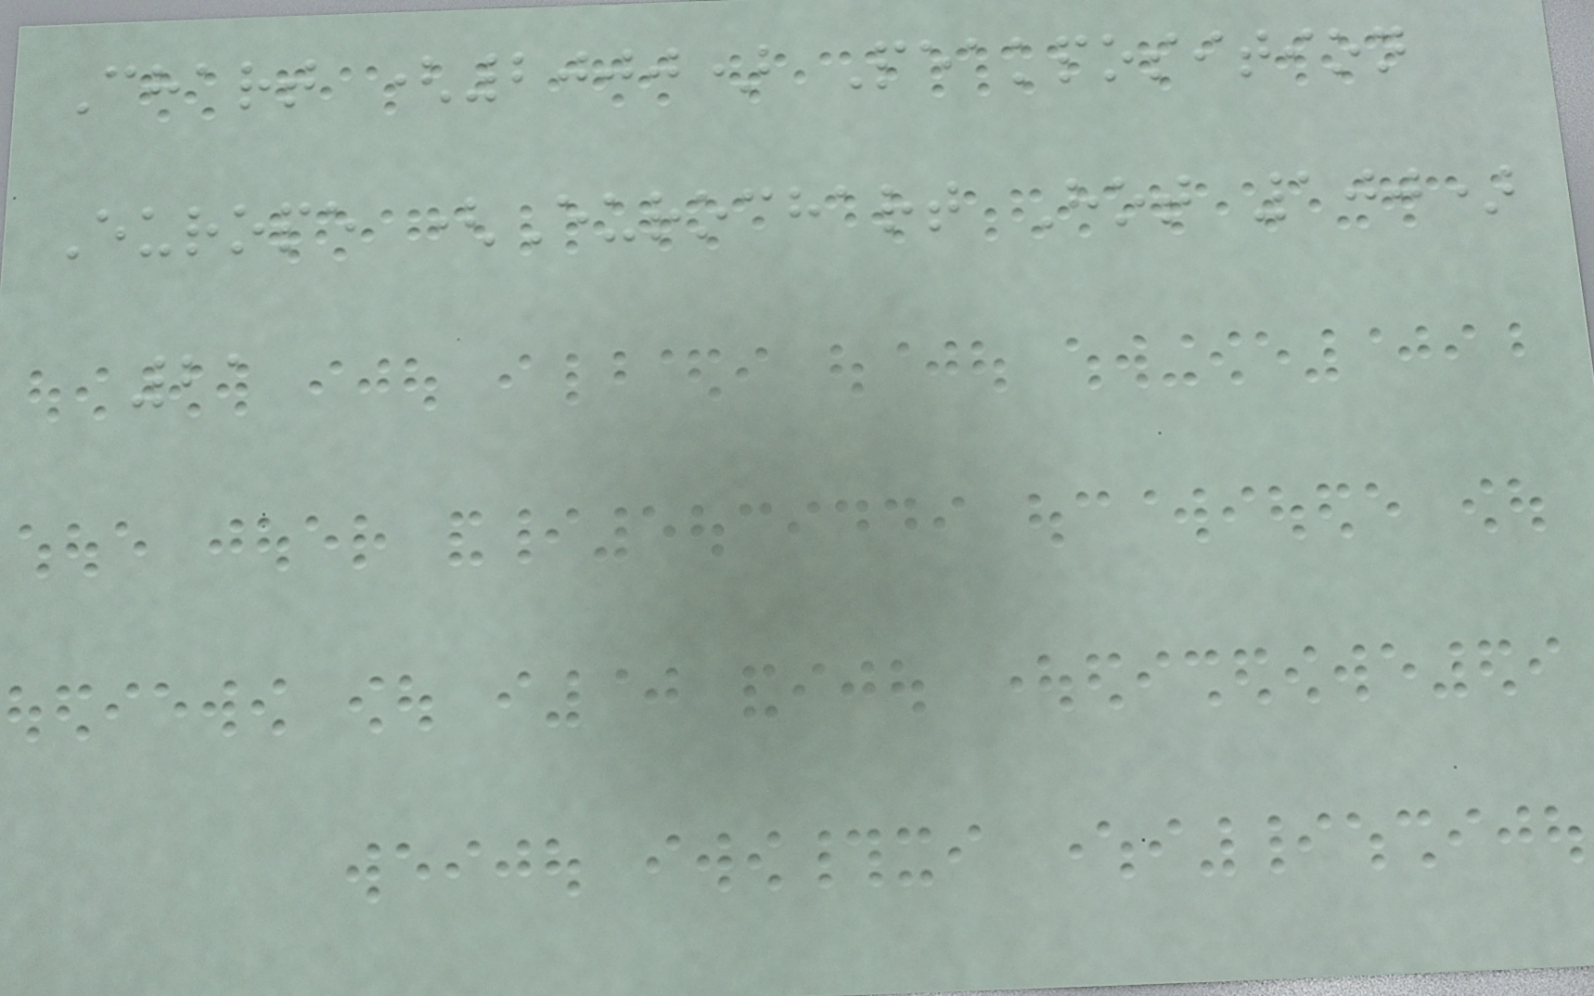Chart (2000) Peakposition
Europe (Eurochart Hot 100)
21
